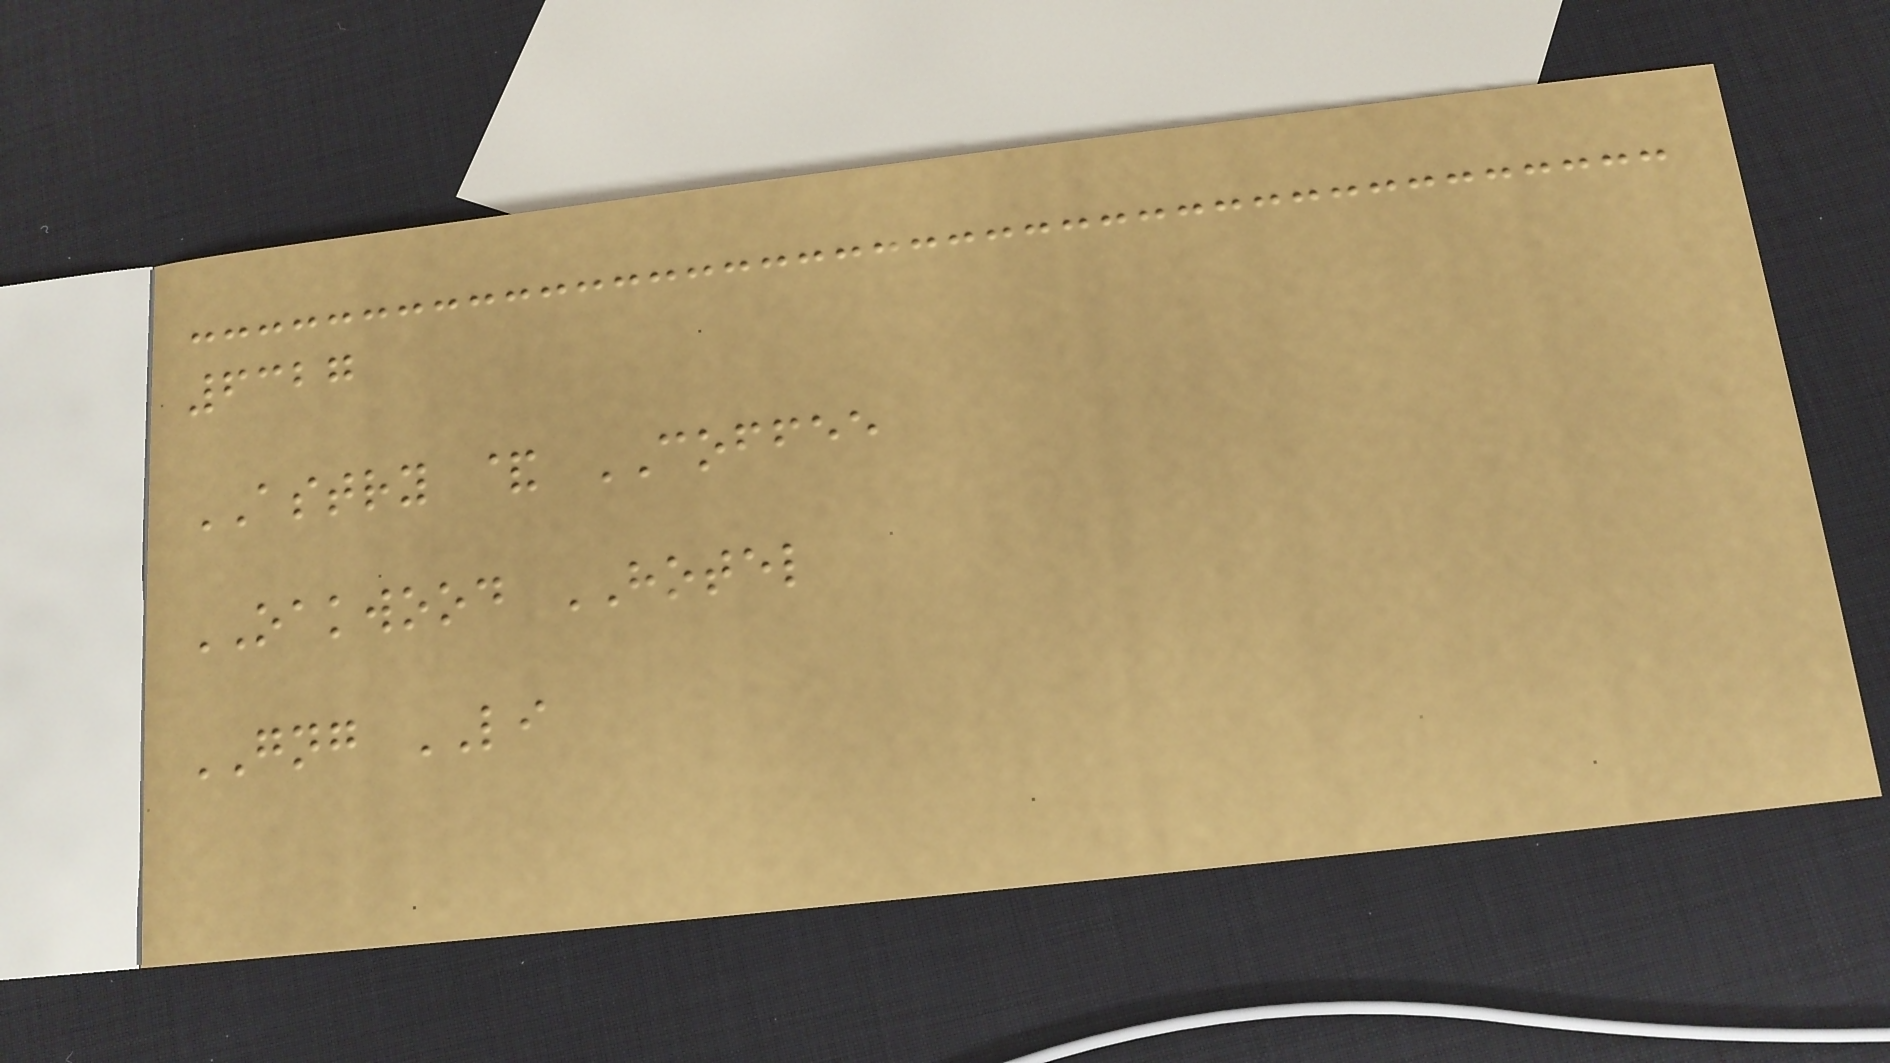6327
ASTRY & COFFEE
OAKWOOD HOTEL
GNG LI
